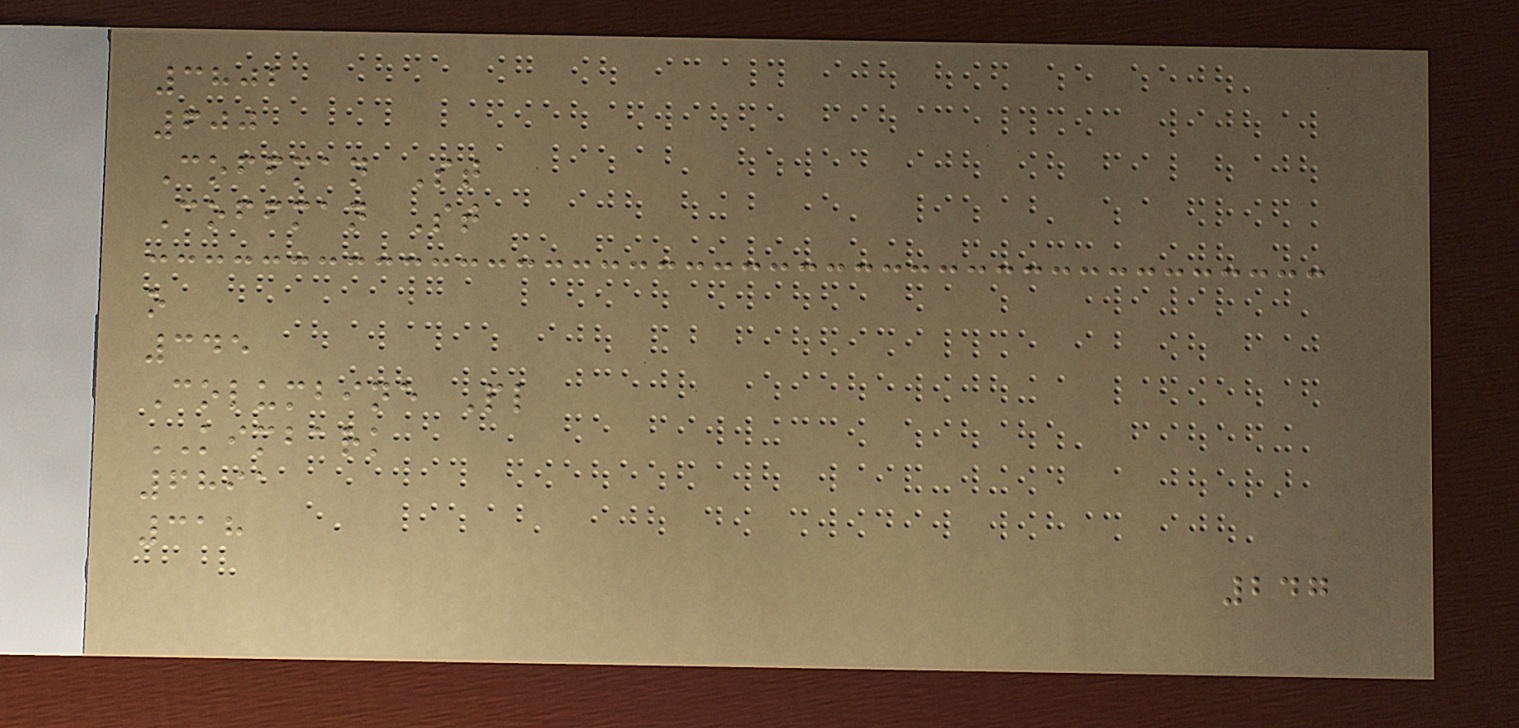3802
600
Coffman St
Coffman St
o
345
Columbine Pl
KIMBARK
6891
318
247
